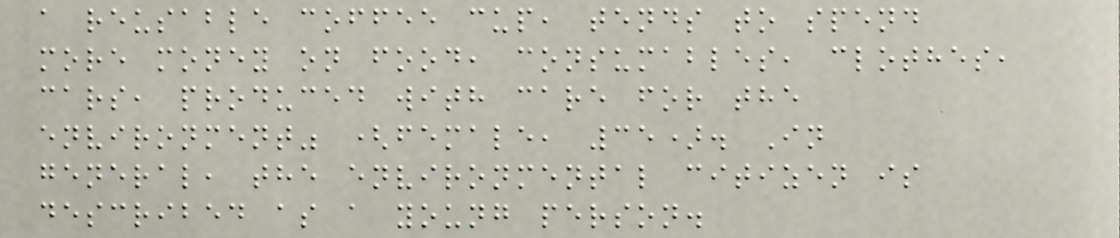a reusable coffee cup, tends to spend
more money on food, consumables, clothes,
cars, produced with care for the
environment" (female, 35). In
general, the environmental citizen is
described as a young person.
